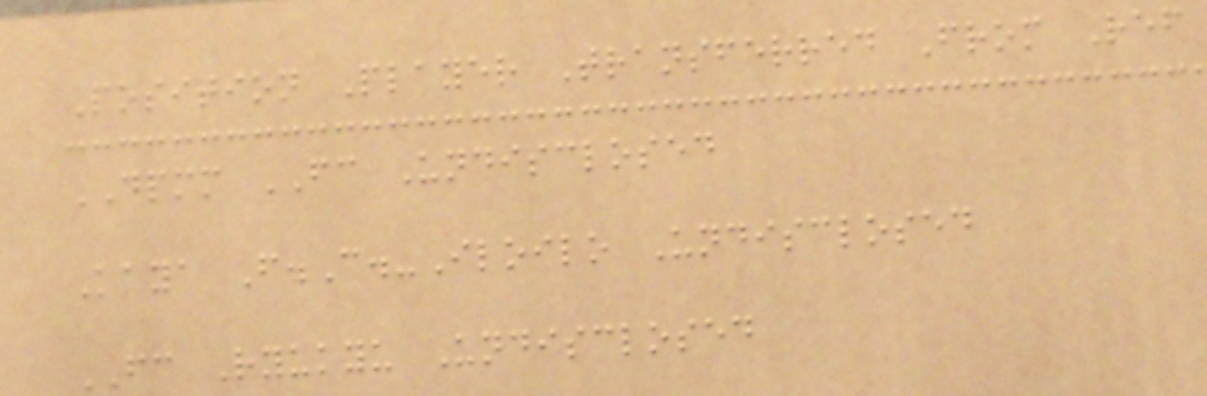Position Player Transferred From Ref
DPMM FC Undisclosed
Kaya F.C.-Iloilo Undisclosed
FC Ryukyu Undisclosed
